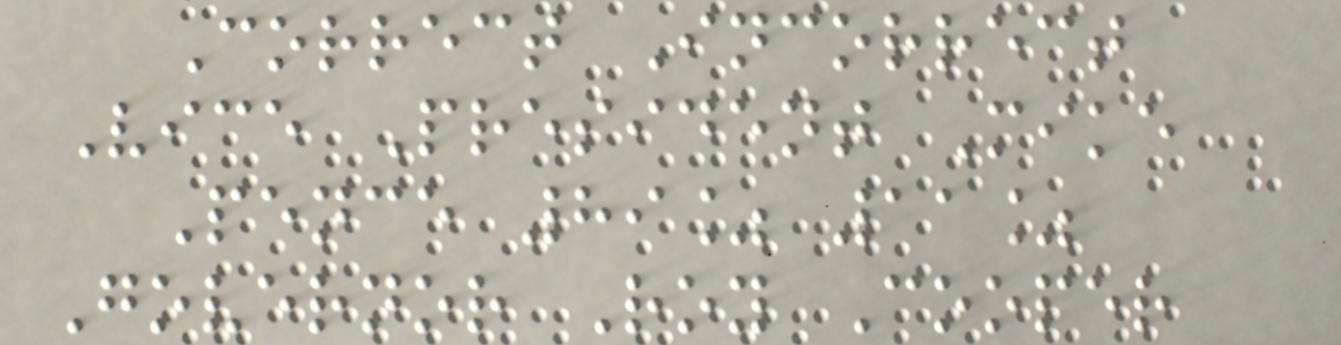Correct Incorrect
Vice President Mike
Pence 89% 11%
Governor Roy Cooper
